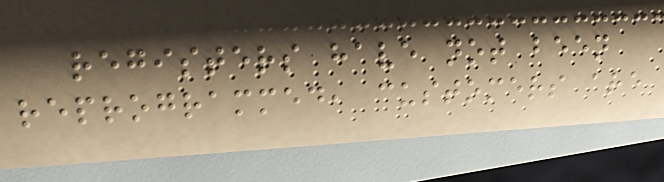registers have not been
reprogrammed, customers are
